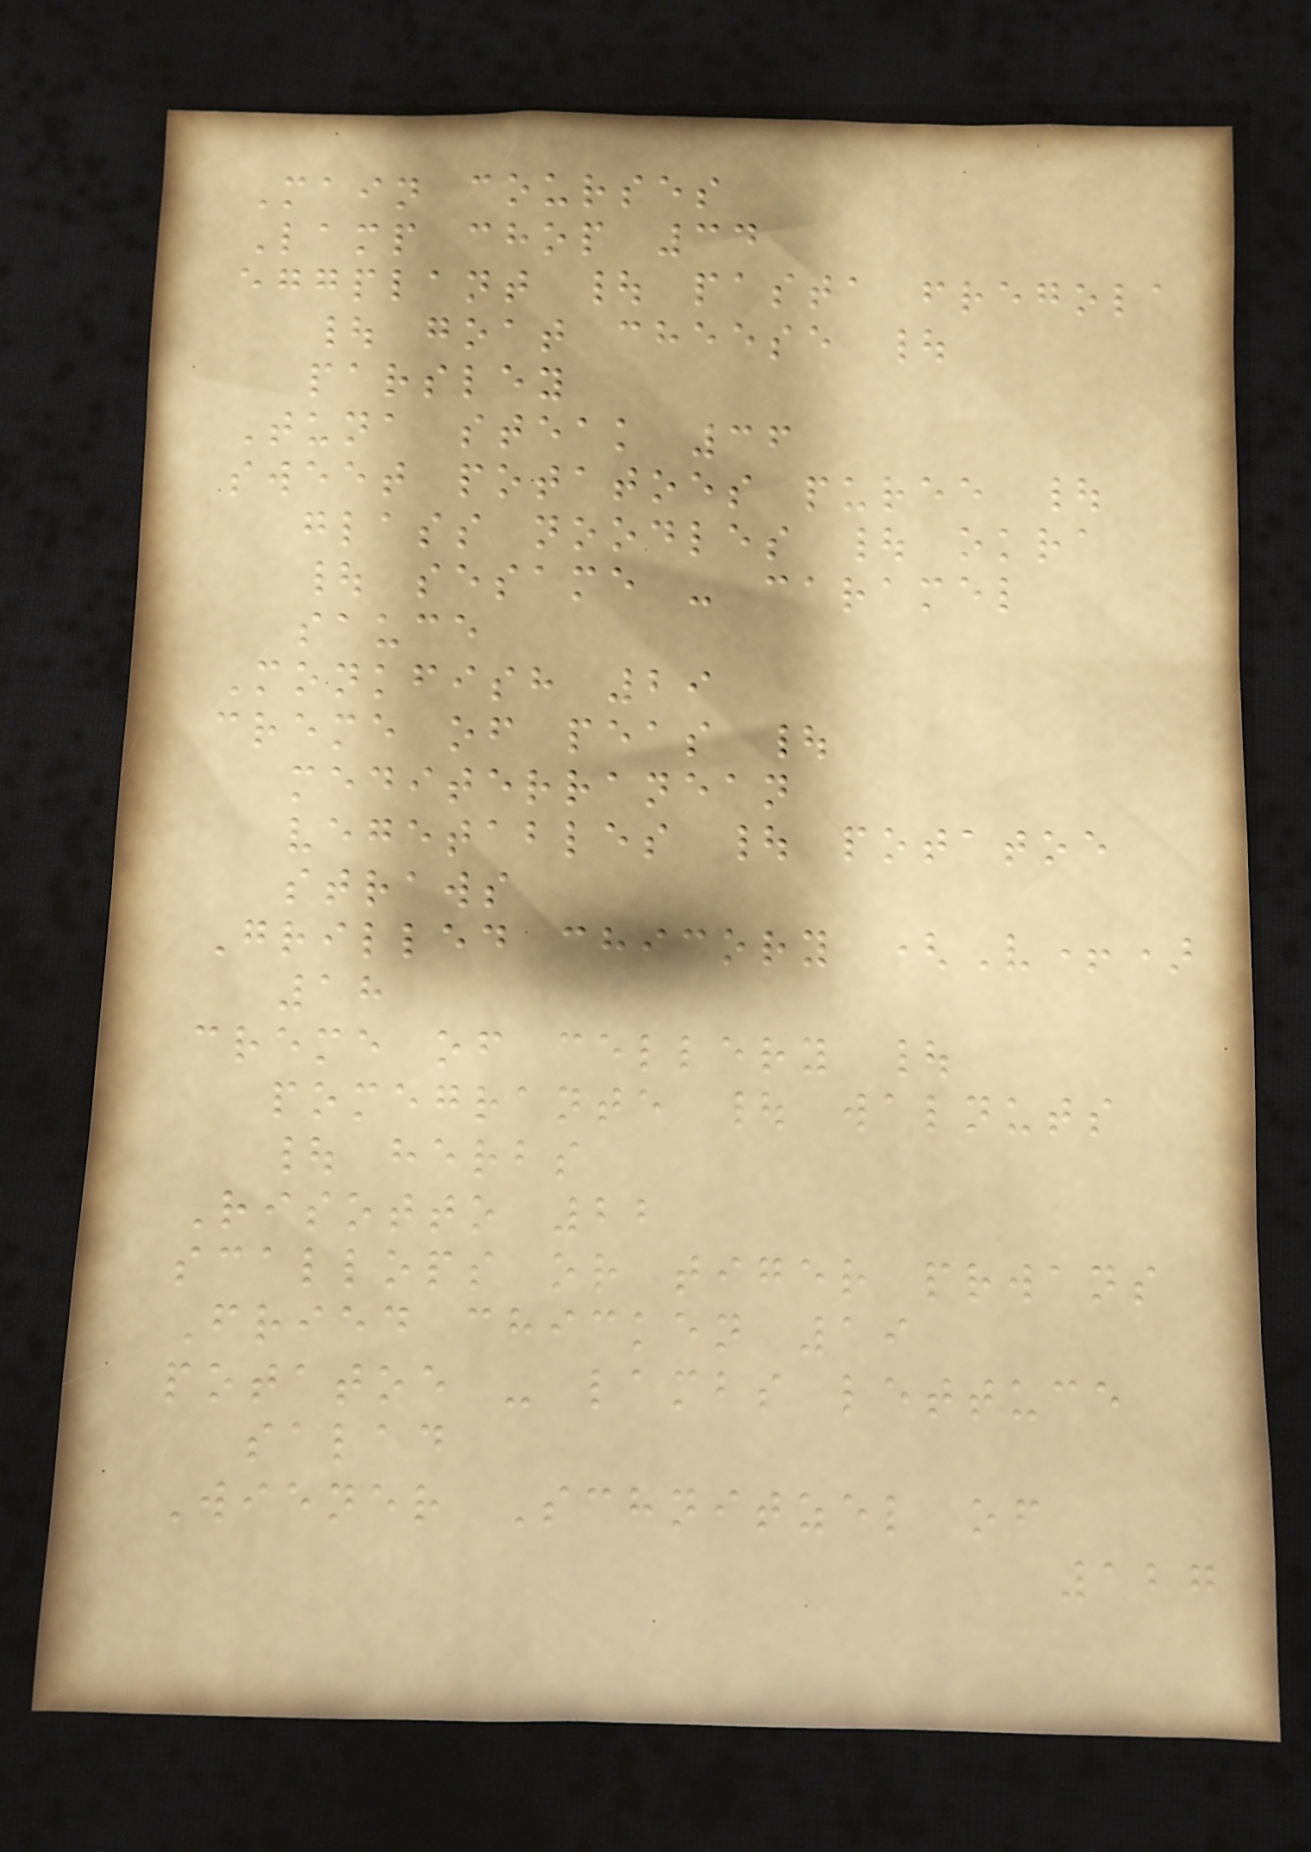Main courses
Lamp chop 34
eggplant | pasta fregola
| goat cheese |
parsley
Tuna steak 36
sweet potatoes puree |
glass noodles | okra
| sesame - caramel
sauce
Monkfish 29
creme of peas |
mediterranean
vegetables | potatoe
straws
Grilled chicory (V+)
18
creme of cellery |
pomegrante | walnuts
| herbs
Risotto 22
scallops or tiger prwans
Fried chicken 19
potatoe - lambs lettuce
salad
Wiener Schnitzel of
127
